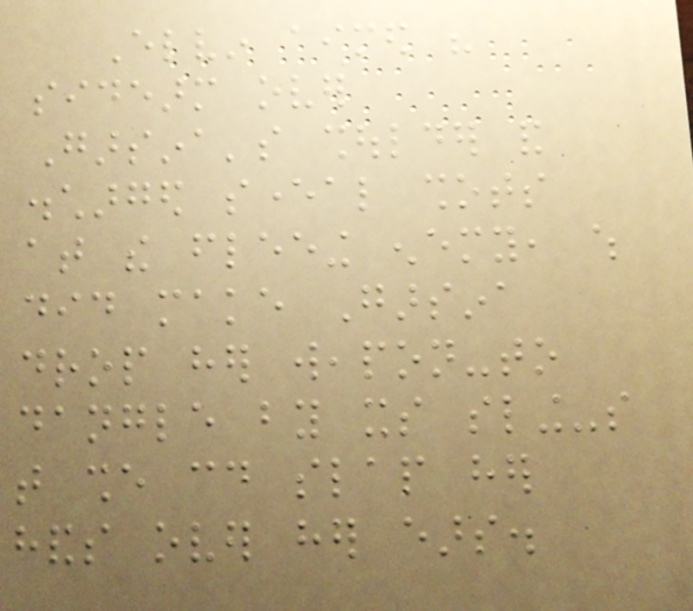Elvin aimed his
sidearm over
Garsina's shoulder and
discharged several shots
at the fleeing enemy, which
did make Garsina
drop her weapon-to
dangle by its sling-so
that she could slap her
hands over her ears.
